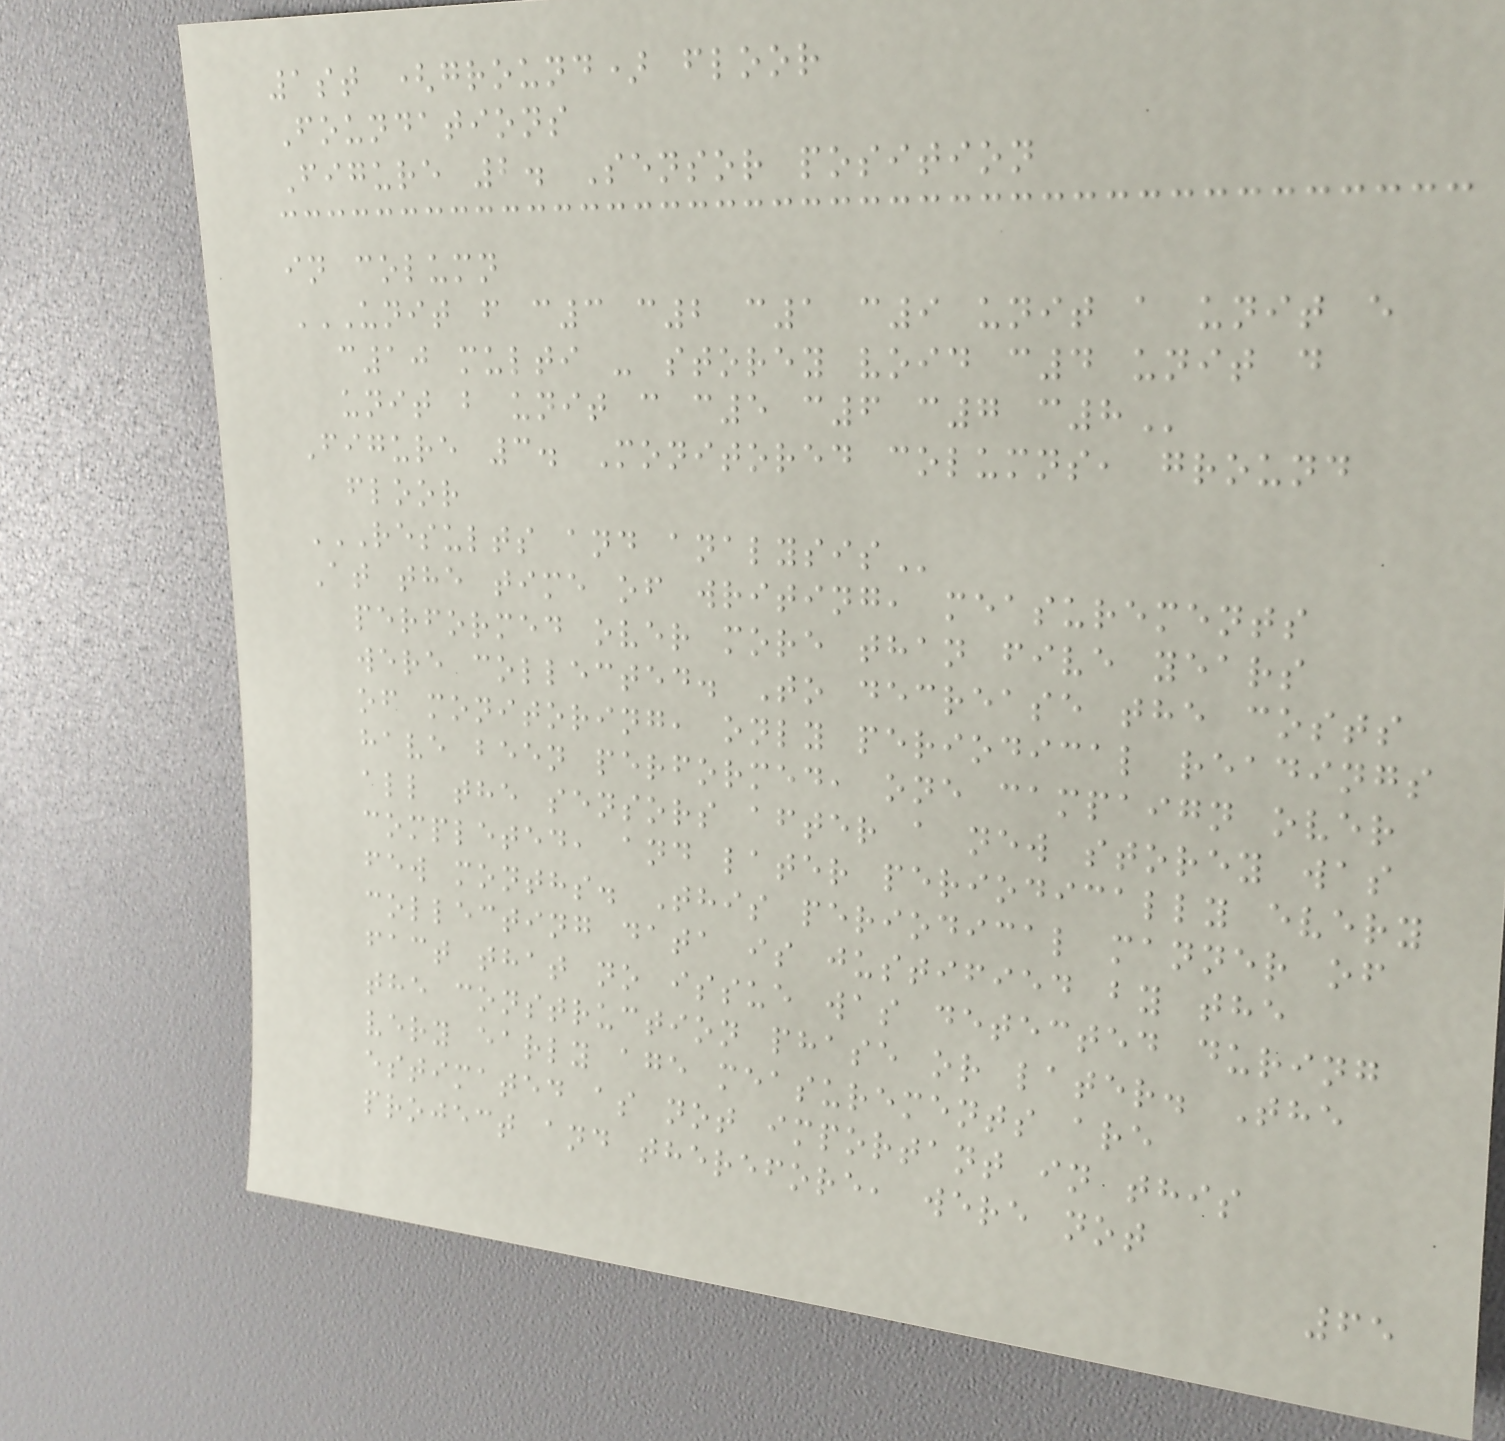1st (ground) floor
Foundations
Figure 2. Sensor position
in column
UNIT F C3 C2 C1 C9 UNIT A UNIT E
C10 MULTI - STOREY VOID C4 UNIT D
UNIT B UNIT C C5 C6 C7 C8
Figure 3. Monitored columns, ground
floor
RESULTS AND ANALYSIS
At the time of writing, measurements
performed over more than five years
were collected. To decrease the costs
of monitoring, only periodical readings
have been performed, one campaign over
all the sensors after a new storey was
completed, and later periodically every
few months. This periodical manner of
collecting data is justified by the
fact that no issue was detected during
the construction phase or later. The
very early age measurements are
estimated as not important in this
project and therefore, were not
65
